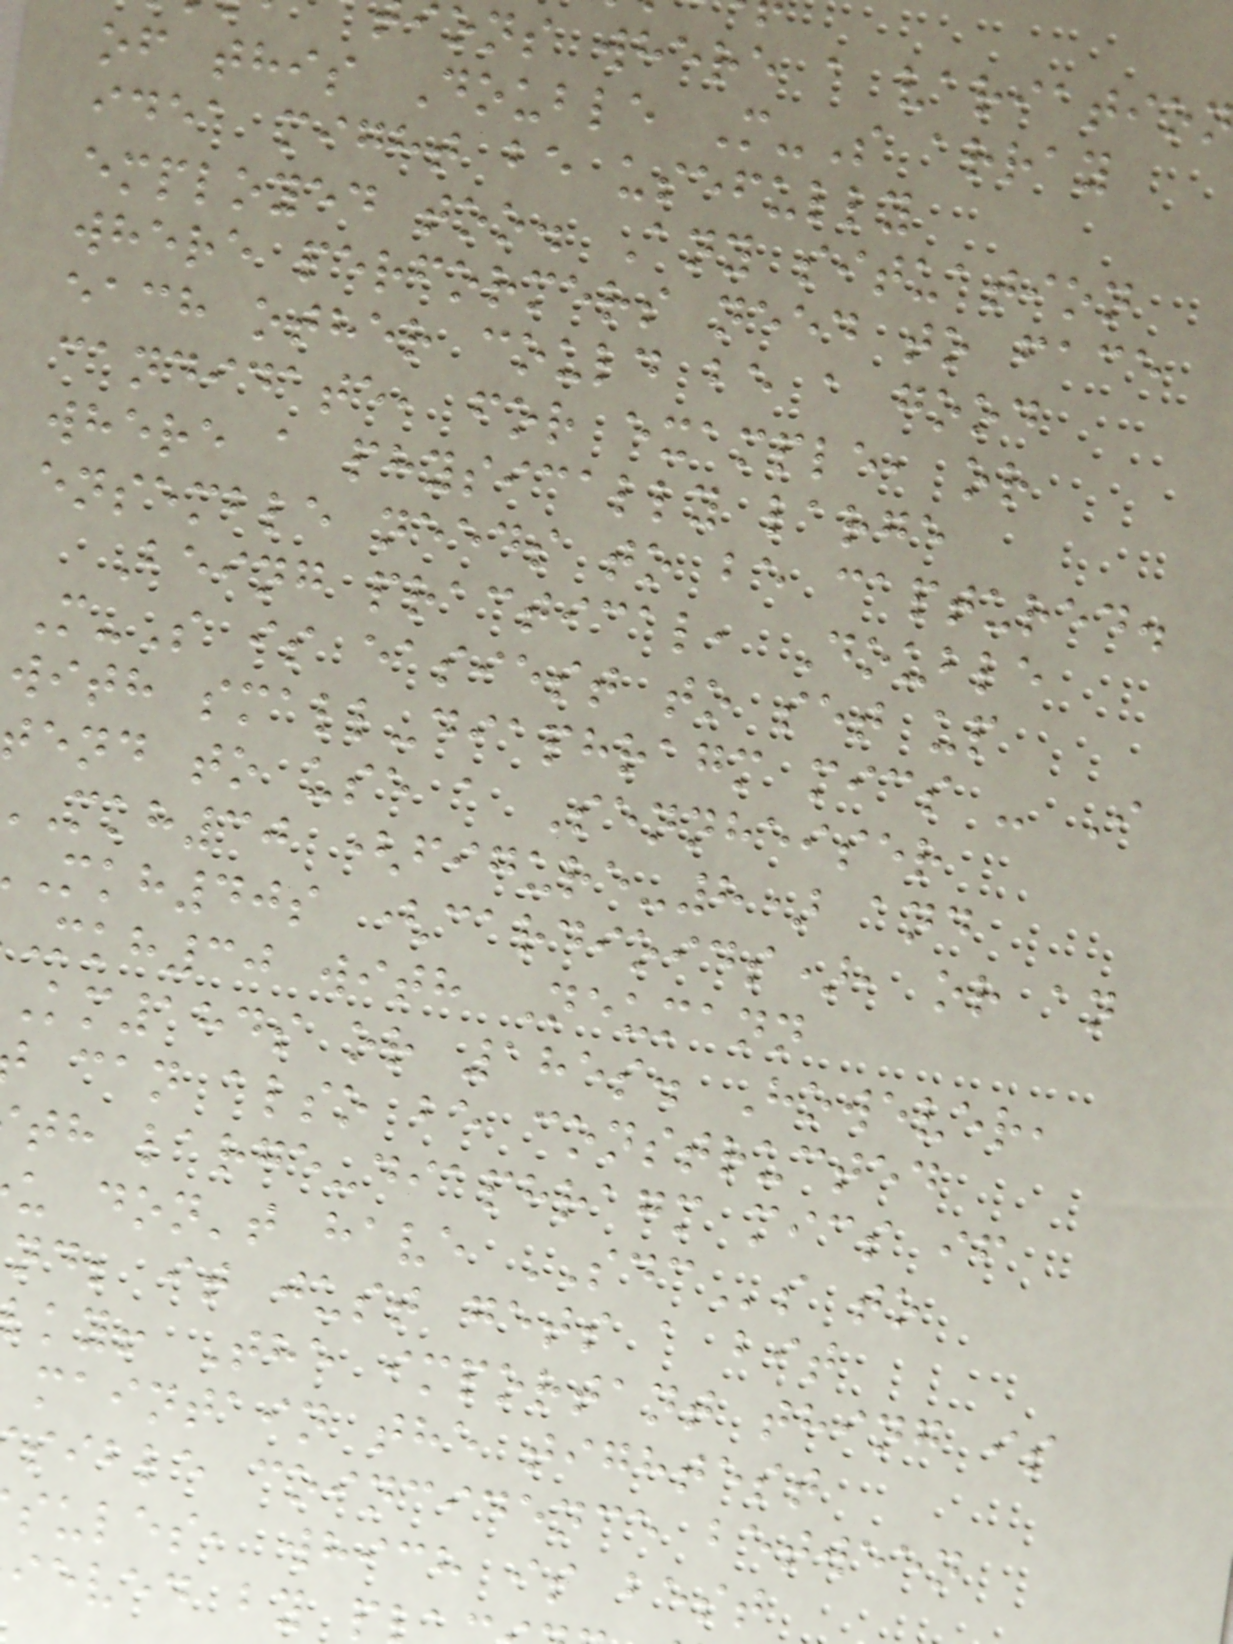ons where a variatio
of this Double M-S array
idea might be usefully
employed too. Any situation
where performers need to face
each other could be a good
candidate, for example, or
where a physically large
ensemble needs to be captured.
Being practical, Double
M-S is easiest to set up
with small-diaphragm mics - I
end to use a Sennheiser
mkh30 (figure-8) and
mkh40s (cardioids), or an
mkh30 with Neumann
km184s or 185s. However,
can also be constructed
th large-diaphragm mics if
u don't have SDCs to
nd; it just gets a bit
lky! The important thing is
maintain the tightest
sible coincidence between
sules, which is best
ieved by p
